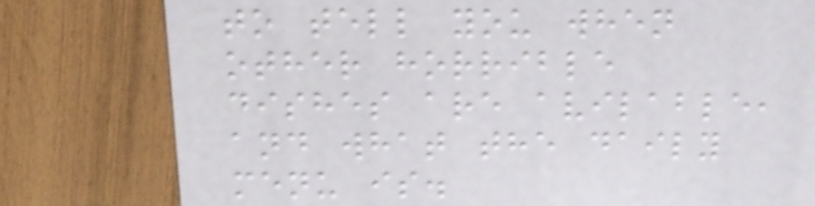to tell you when
other horrible
dishes are avilable,
and what the daily
menu is.
